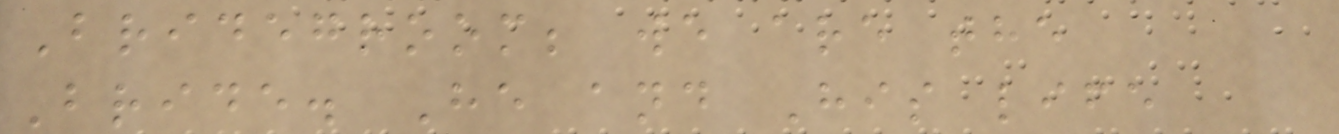Bridegroom; we are the
Bride. He and His life
